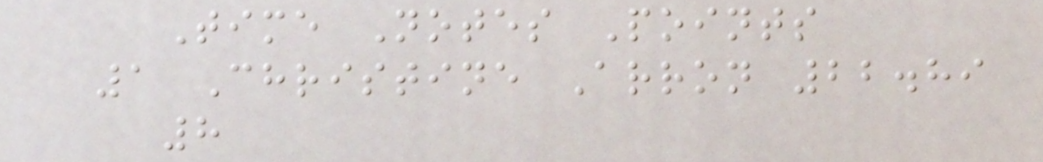Time Notes Points
1 Christine Arron 22.89
8
